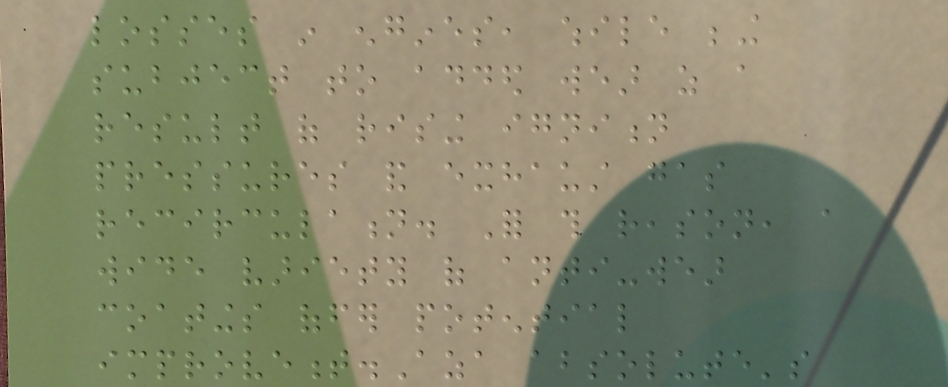losses in engines, while being
subject to added wear as a
result of rising ignition
pressures and exhaust gas
recirculation. For this reason, a
wide variety of anti-wear
coatings offer potential
improvement.Aza absolute's
